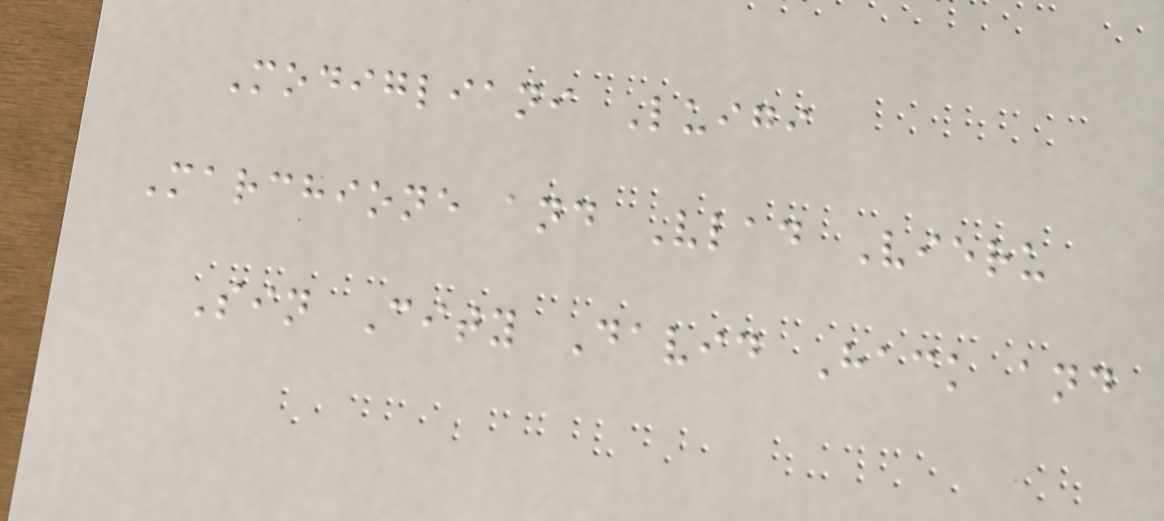Modigliani Luigi
Marchione and Vlad Vieru
Sin City David Hack and
